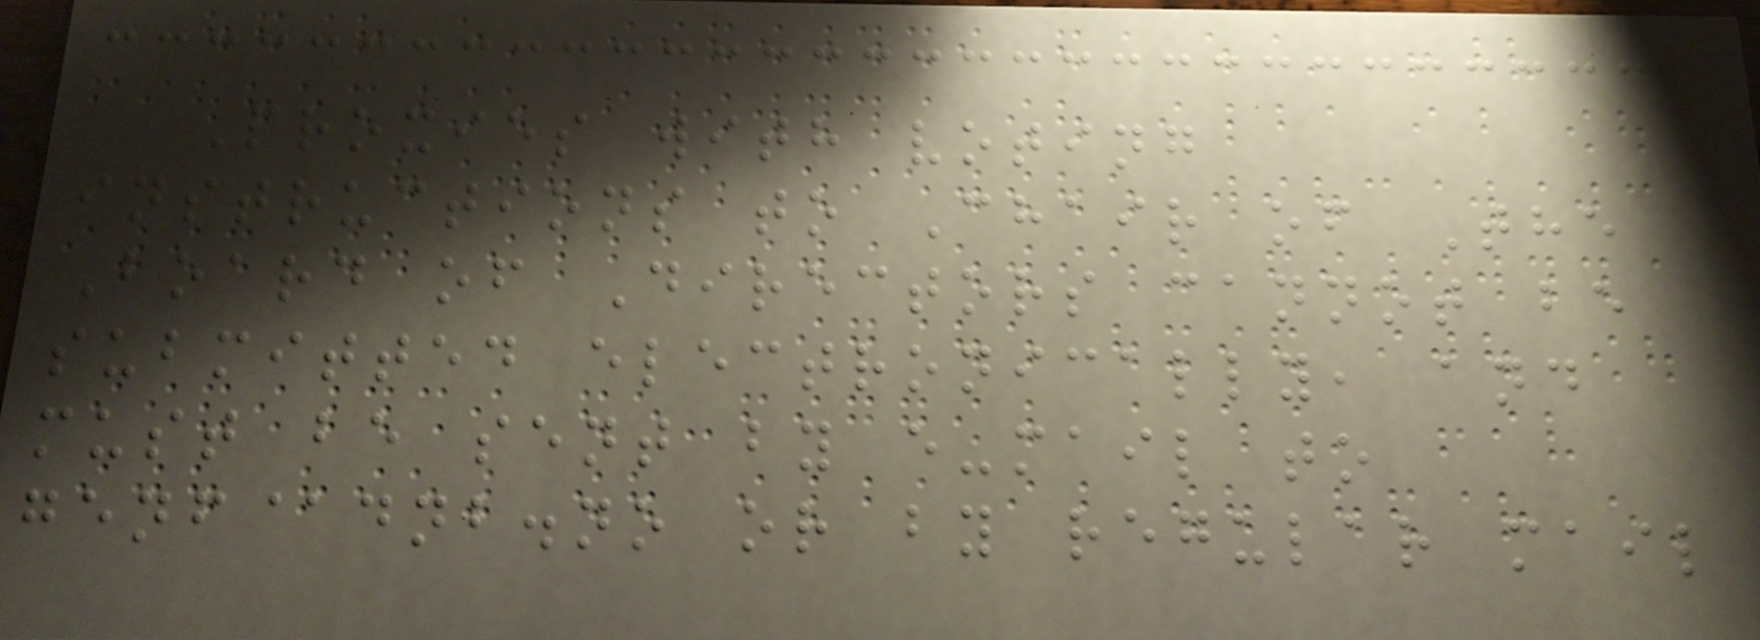Proxies with voting
instructions to Chair of The
Board of Directors cannot be
submitted electronically, and
must be sent by e-mail to
genf@dnb.no or by regular mail
